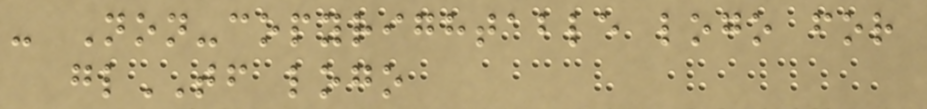- Non-copyrightable logo for
glTF logo
